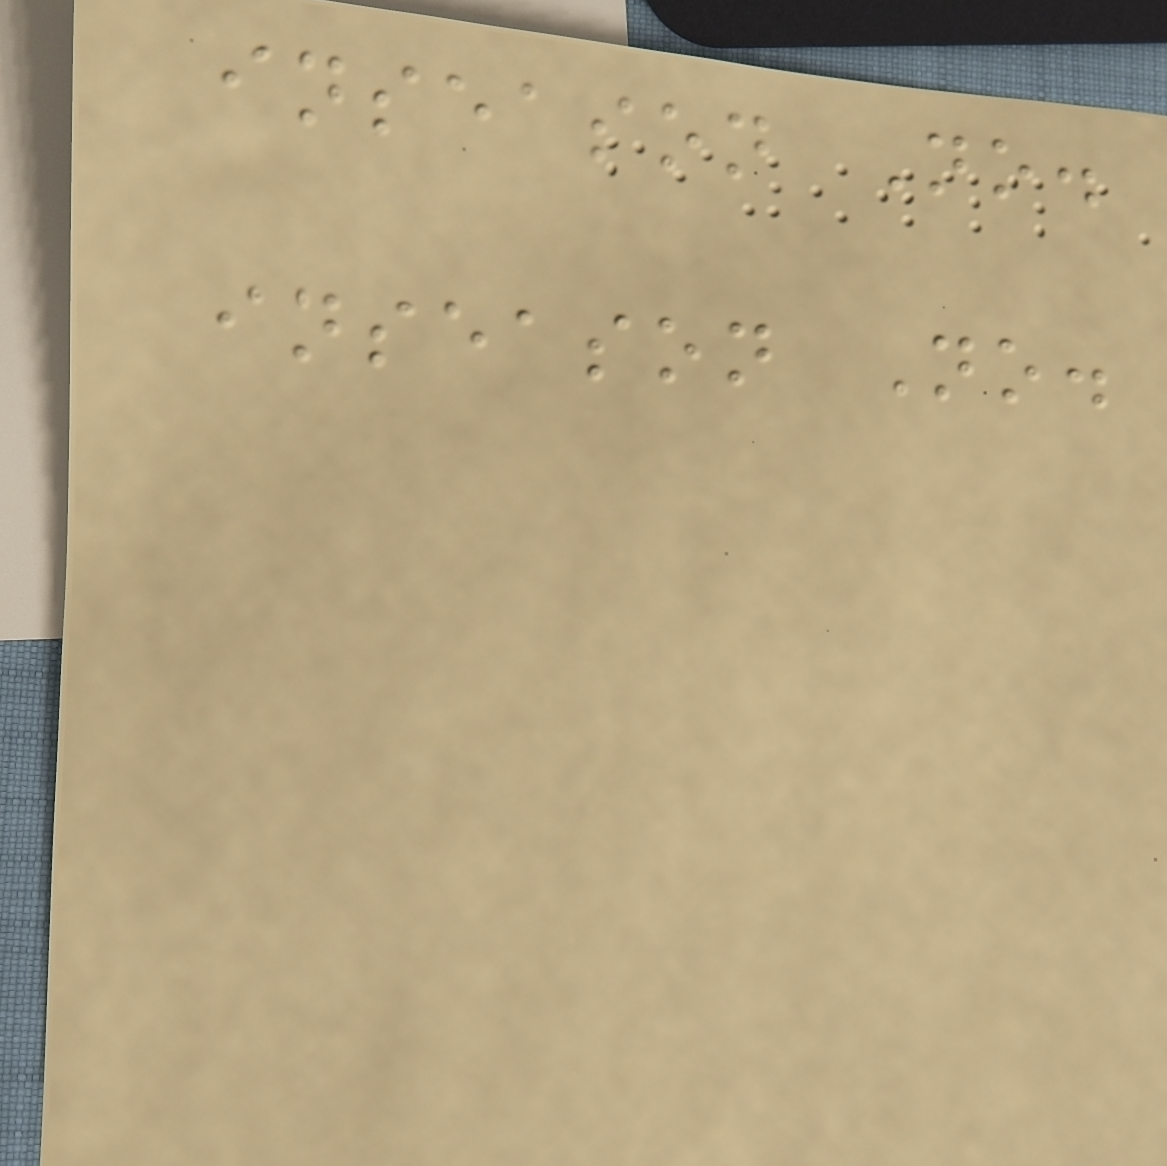inseason No.
inseason No.
